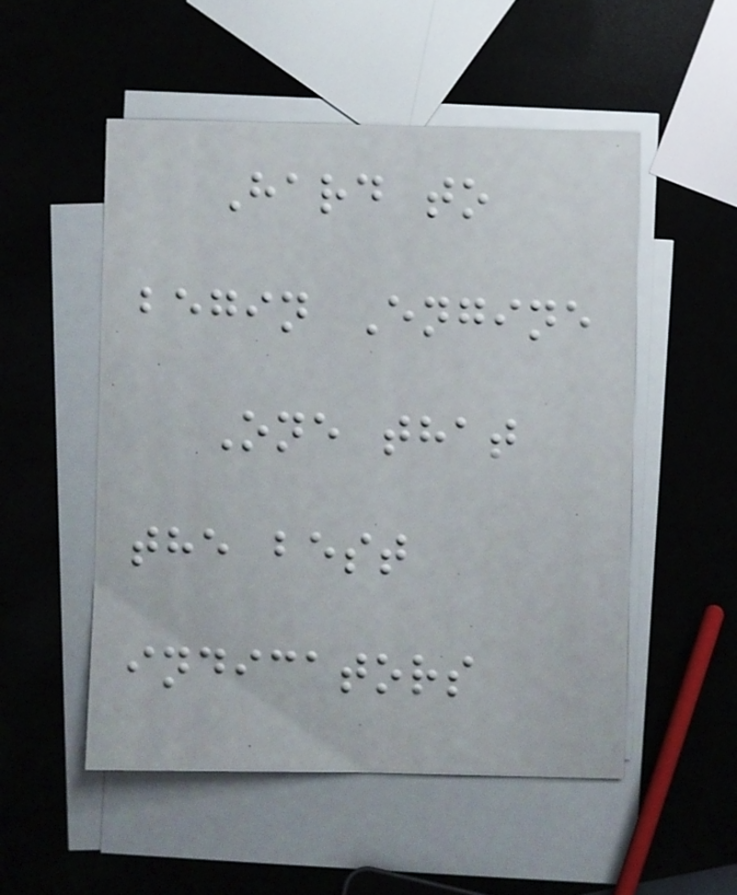Hard to
begin Engine
One that
the best
indicators
